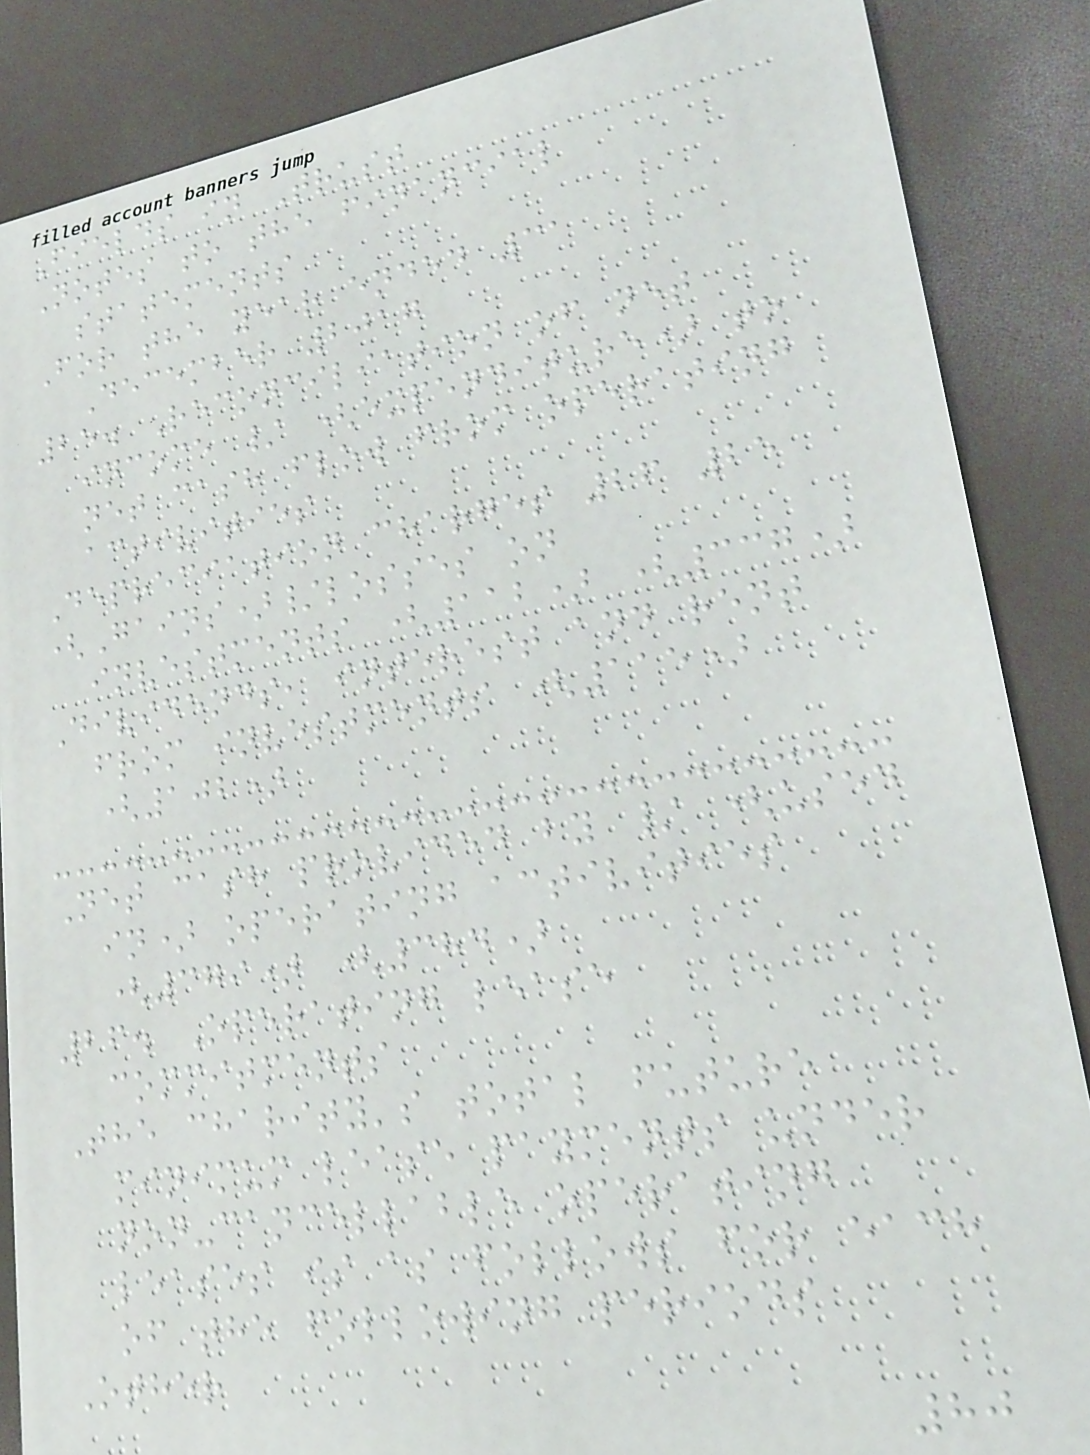Fields in Trust
Notes to the financial
statements
For the year ended 31
December 2017
25. Reconciliation of net
income / (expenditure) to
net cash flow from operating
activities
Depreciation charges 26 25
(Gains)/losses on
investments (112) (337)
Dividends, interest and rent
from investments (115)
(102)
Net cash provided by / (used
in) operating activities
(379) (384)
26. Operating lease
commitments
The charity's total future
minimum lease payments under
non-cancellable operating
leases is as follows for each
of the following periods
Other
80
